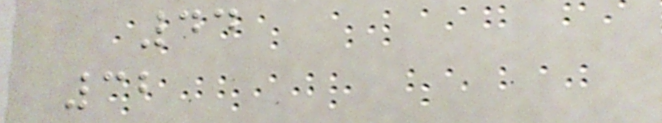44
32
